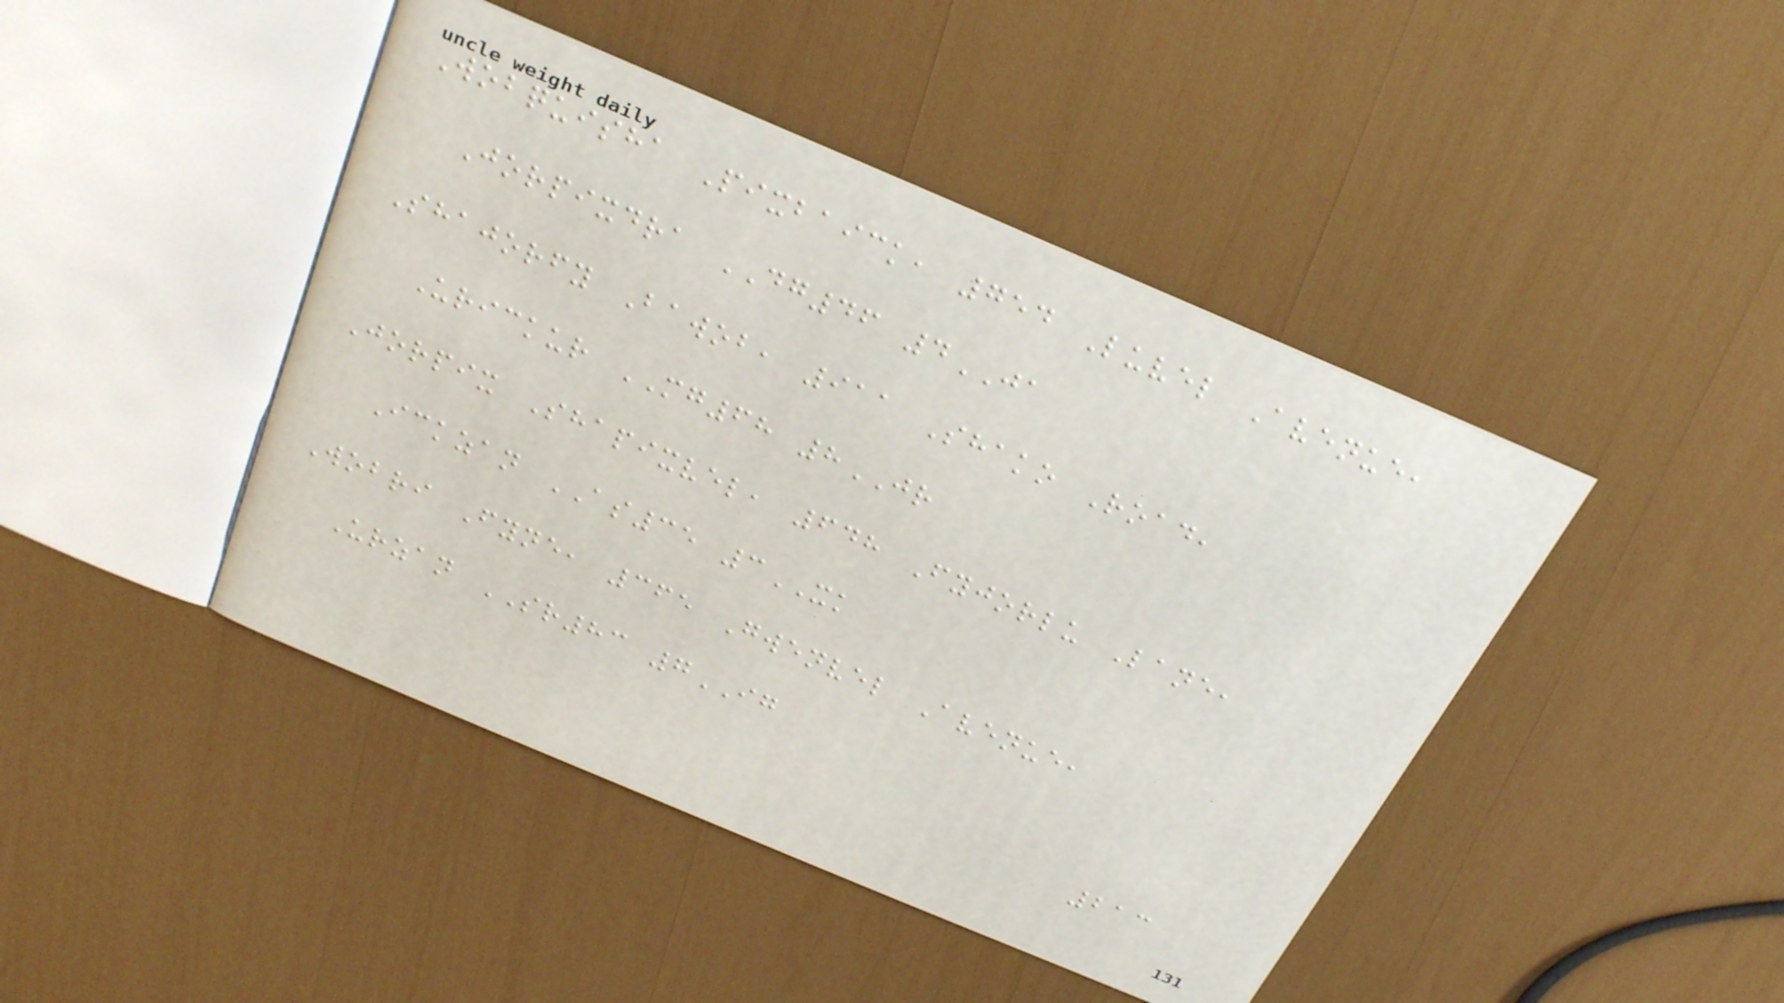Wobquisha Pixbaick, 754 Luvel Avenue,
Jorpixdra DG46 4JA
Shajorfy Bawob, 911 Shako Road,
Urickur MG68 8JR
Jorpix Shapixvel, 648 Fyjorlu Lane,
Ickzan AS35 3XK
Wobri Fyne, 365 Gwenvel Avenue,
Urzan SR83 7IG
213
